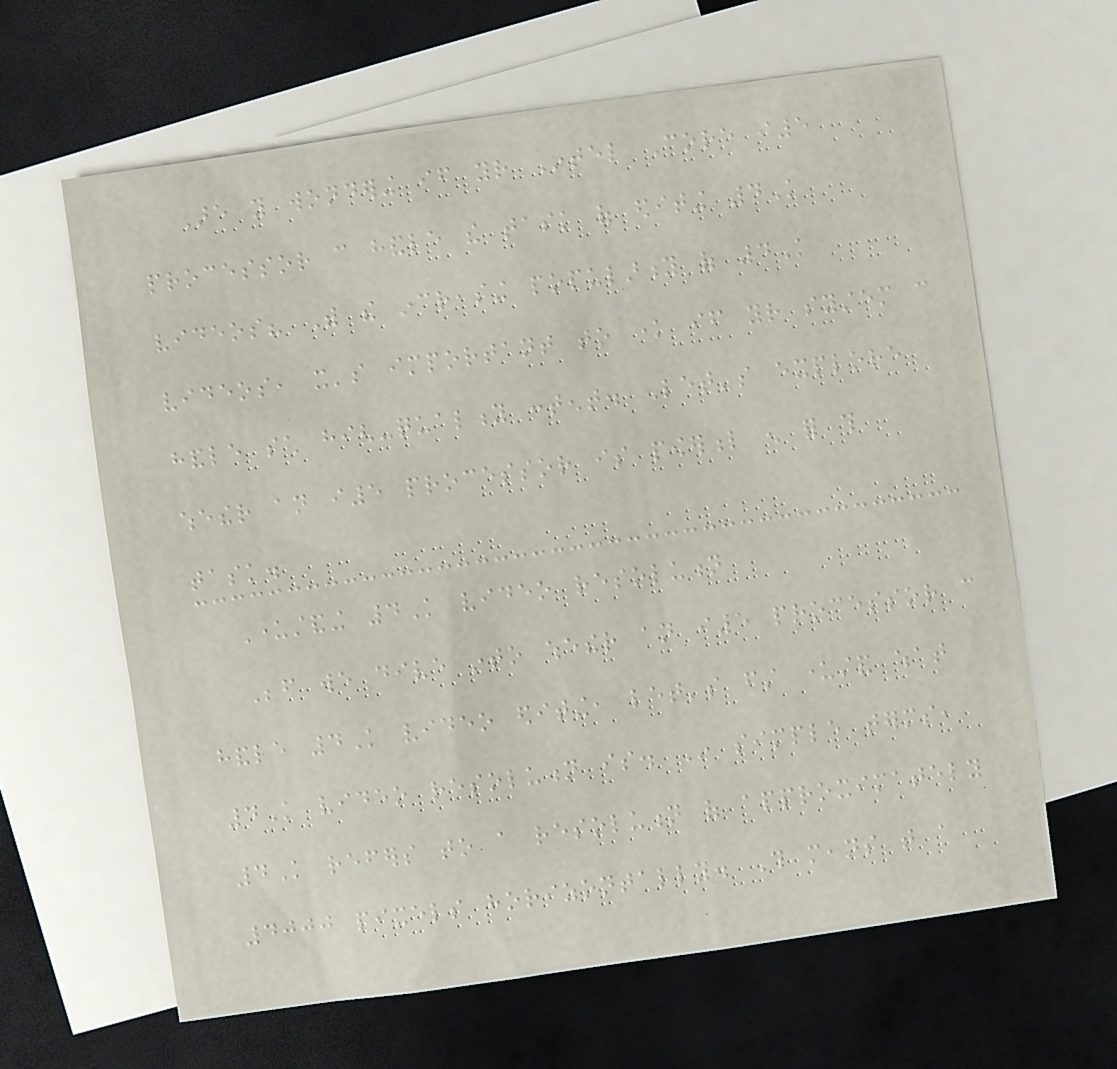Are you wondering if your Intel Core i5
processor can handle the task of editing 4K
videos? With the increasing popularity of 4K
videos, it's important to know if your system can
handle such high-quality content. Let's explore
whether an i5 processor is powerful enough for this
task.
Understanding 4K video resolution
Before we dive into whether an i5 processor can
handle 4K video editing, let's first understand what
4K video resolution is. In simple terms,
4K refers to a resolution of approximately
4000 pixels horizontally. This means that a
